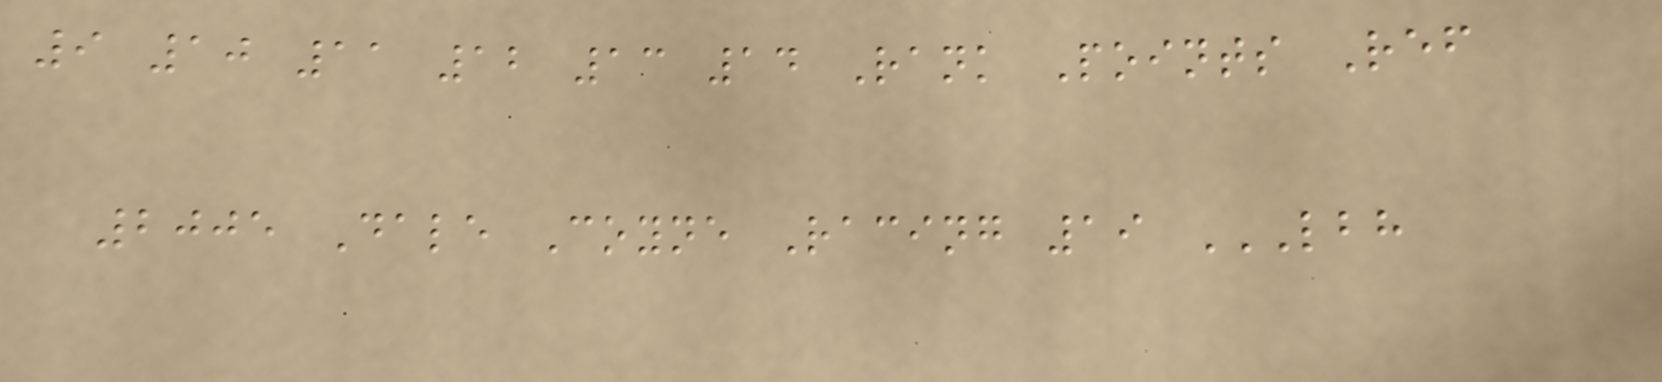9 10 11 12 13 14 Rank Points Ref
2005 Dale Coyne Racing 19 LBH
